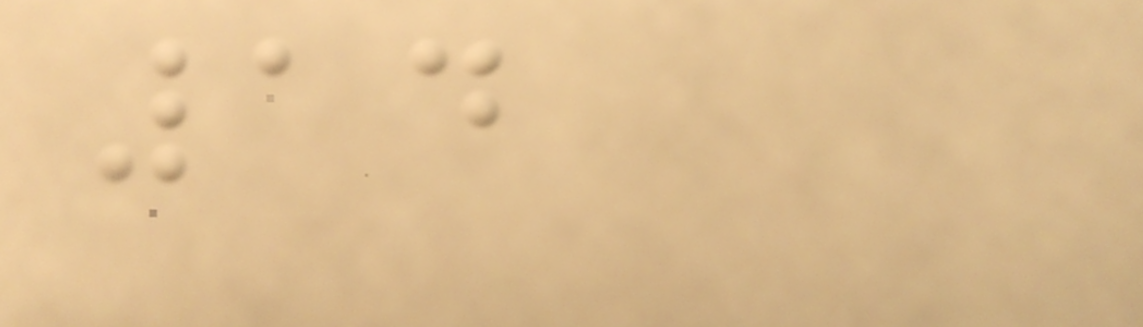14
